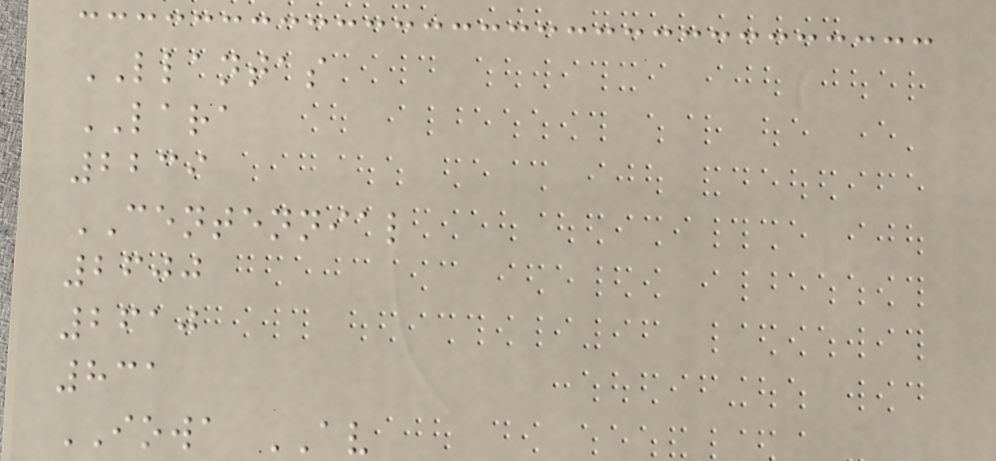LLANTAS
LARA
2239
CENTENNIAL
2600
2610
831
IOWA AV
